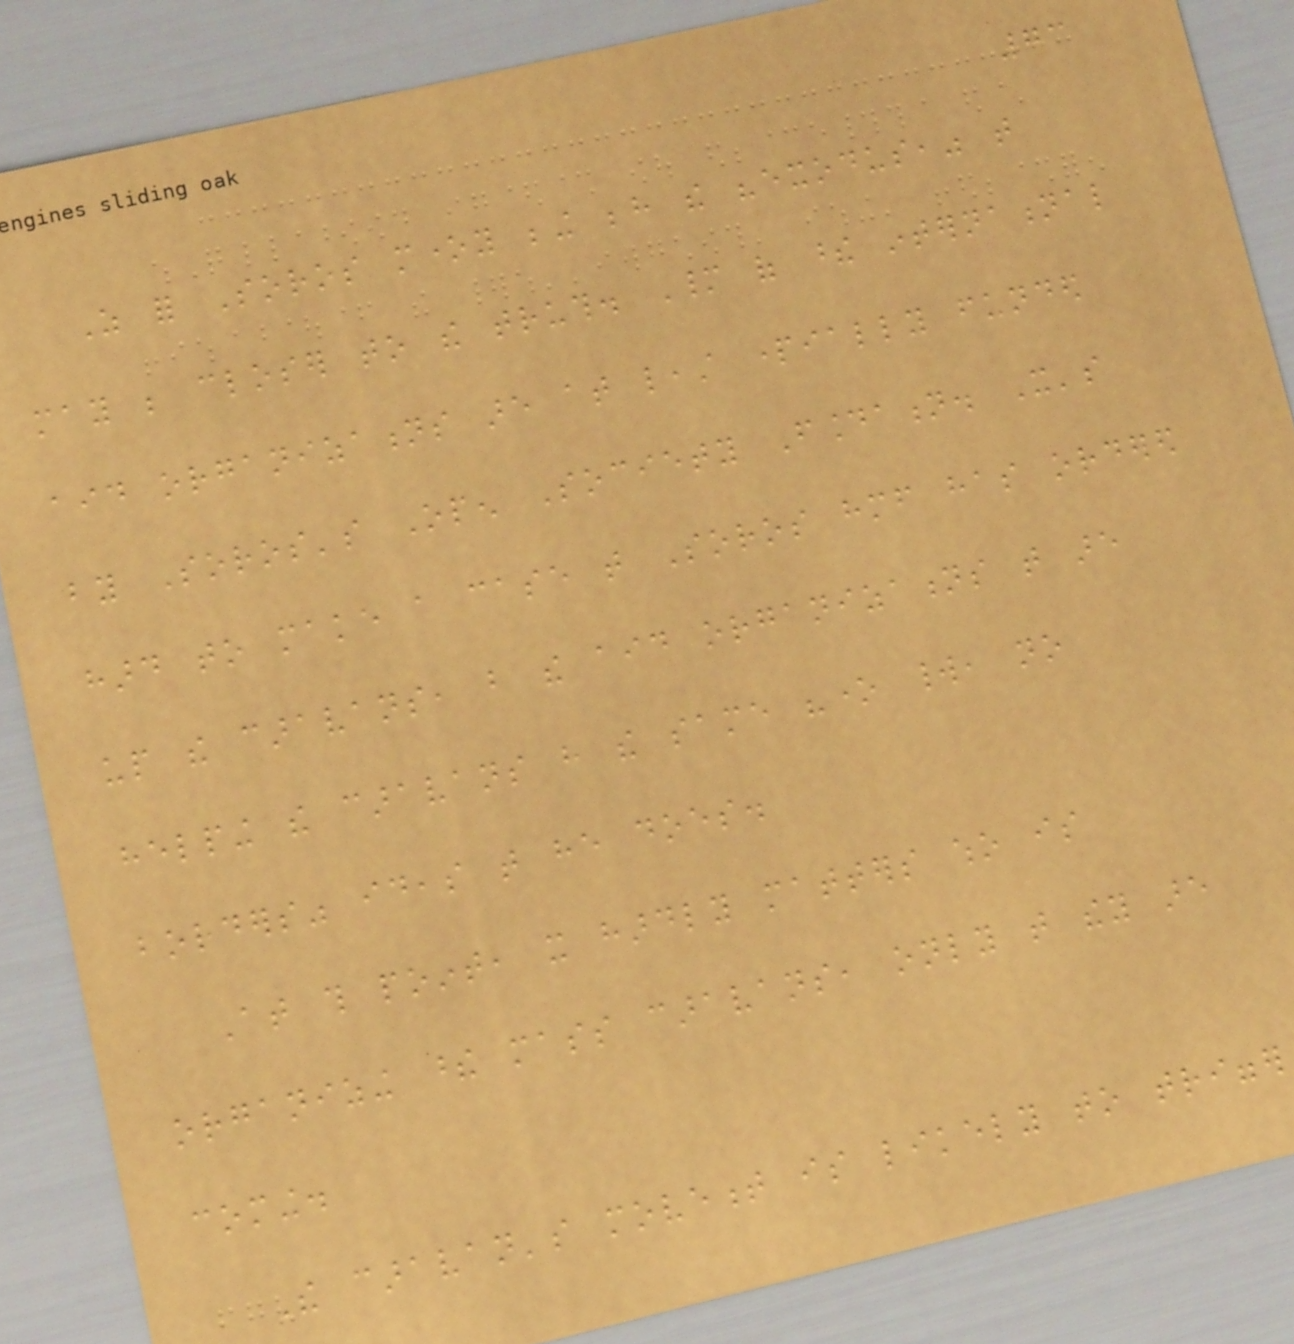73
As for Soros money being behind the "exodus," that
may be closer to the truth. Many of these international
aid organizations are at least partially funded
by Soros's Open Society Foundation. It's
hard to make a case that Soros himself has ordered
up the caravans, but the aid organizations that are
helping the caravans have the same "one world, no
borders" ideas that he does.
At this point, it hardly matters who is
organizing these mass caravans, only that they are
coming.
The caravan's movement is likely to trigger
